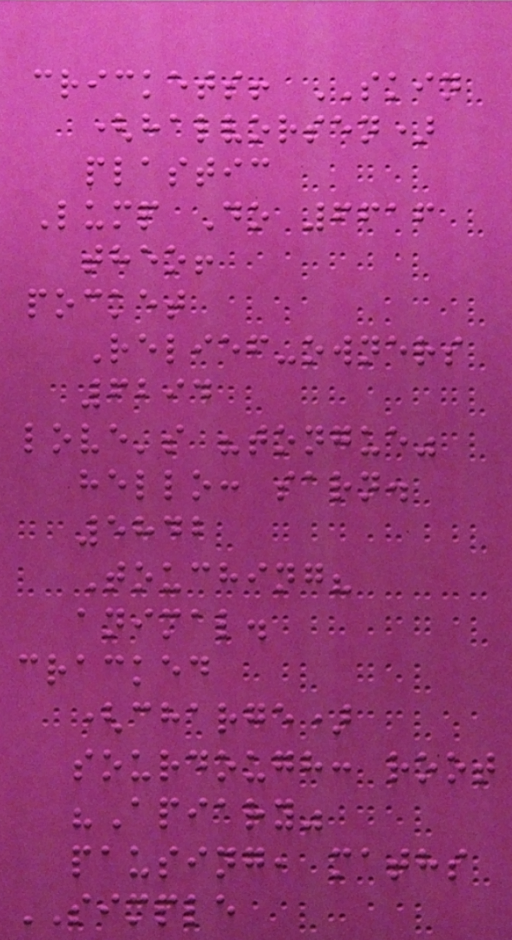crickets! SKIN
(halvorsen)
plastic
Lump Do 6616
theo!
pocket
Relief-owners
6294
love's "tongue"
hello: sarn.
5842
Touching?
animal.
cracked
(charge)
sourdough: root
"Apiary"
pausing, maths
SIMPLE
